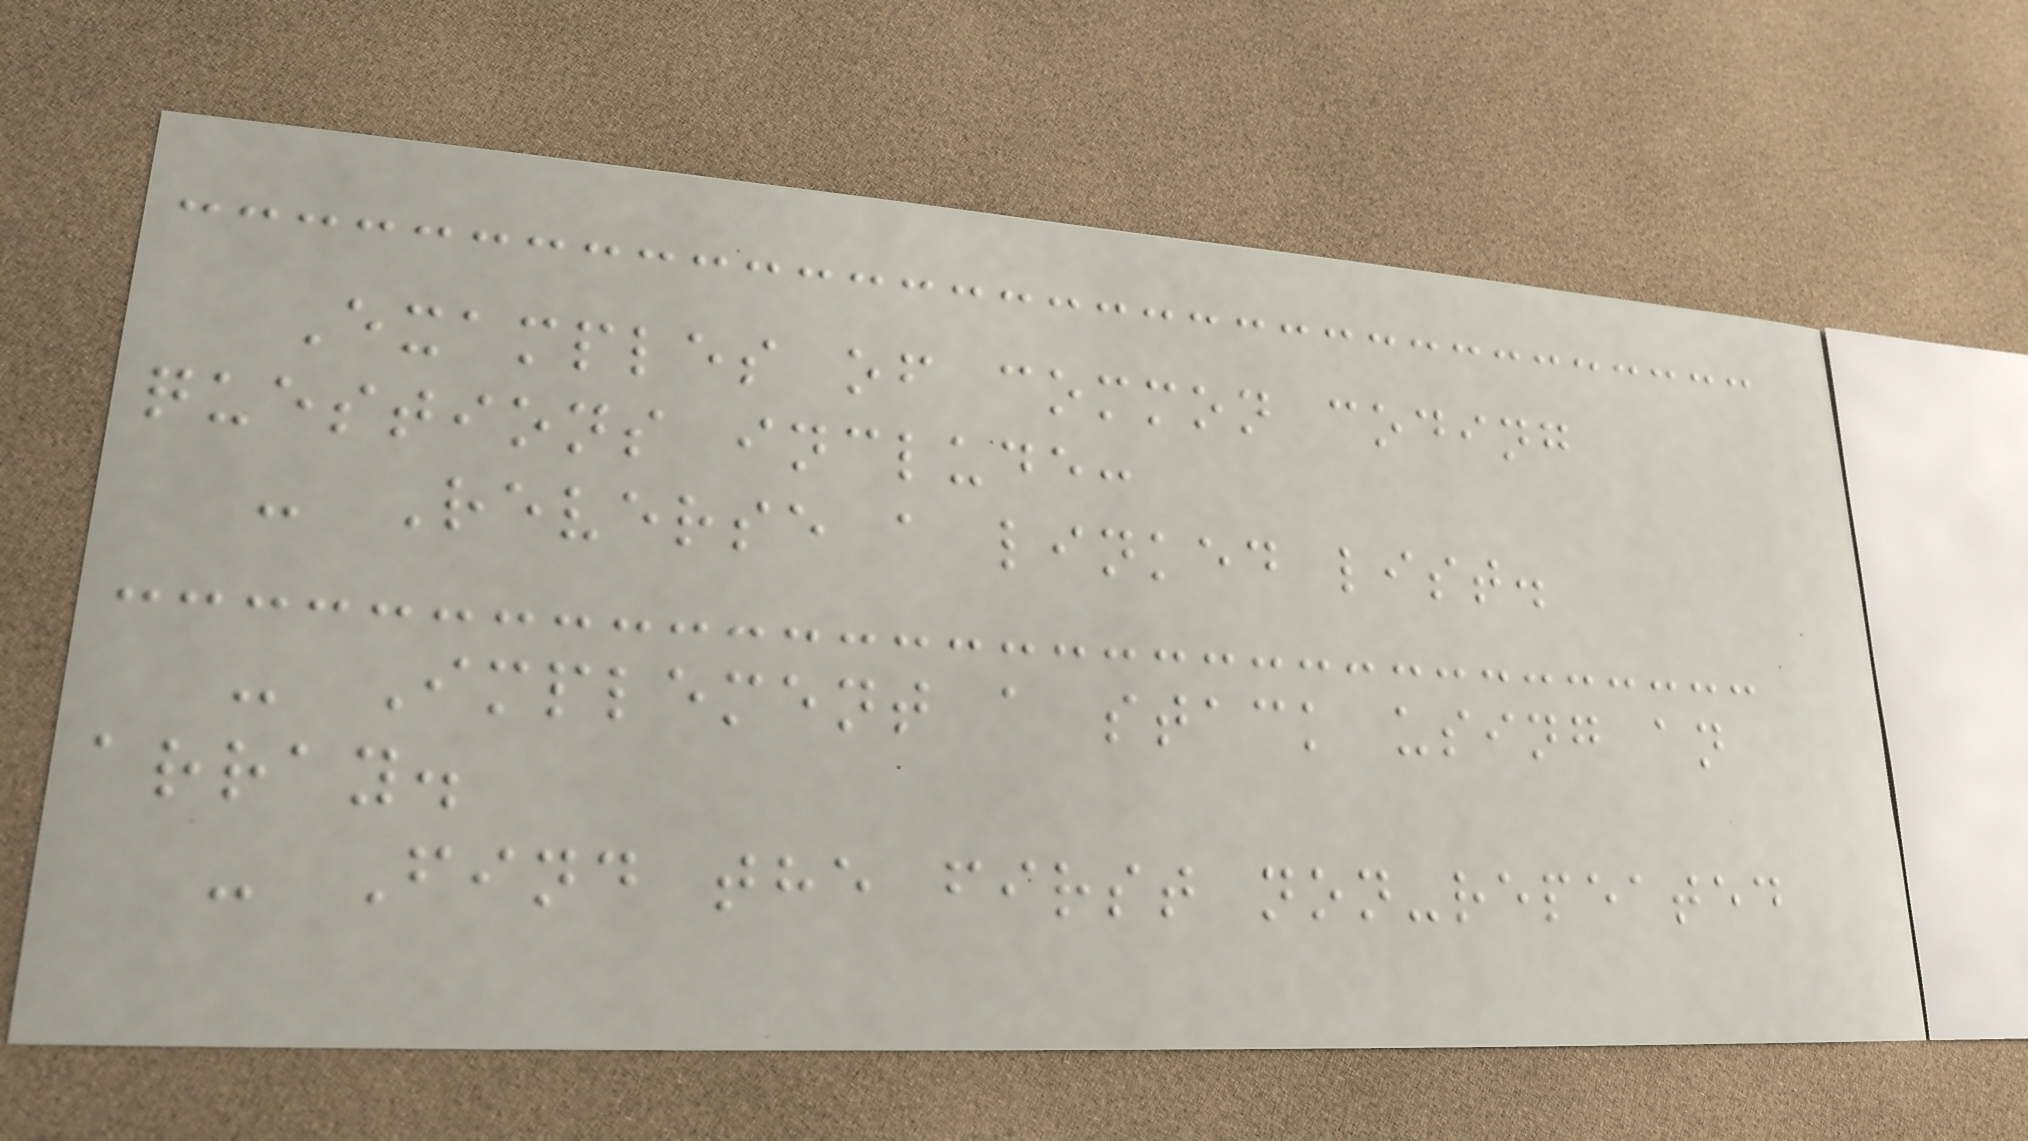Examples of common coding
questions include:
- Reverse a linked list.
- Implement a stack using an
array.
- Find the first non-repeated
